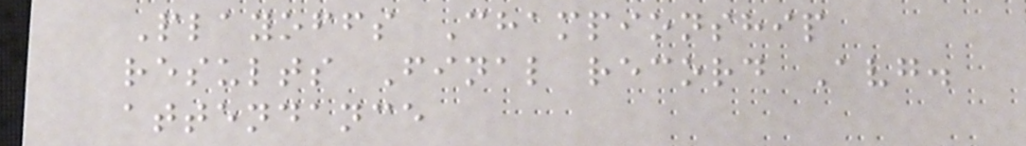Playoffs Championship
results Final record Avg.
attendance
